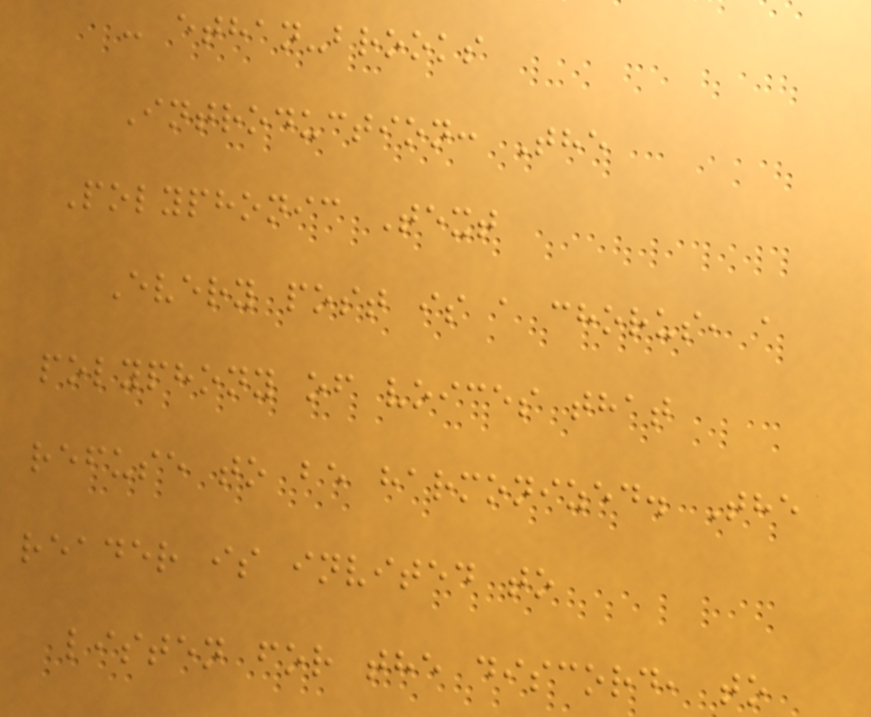- ethan-brooks
Introduction: The
Polyphonic Text
Every post is a chorus, a
polyphony of voices that
refuse to be harmonized. The
reader is invited to
listen for the discord, to
